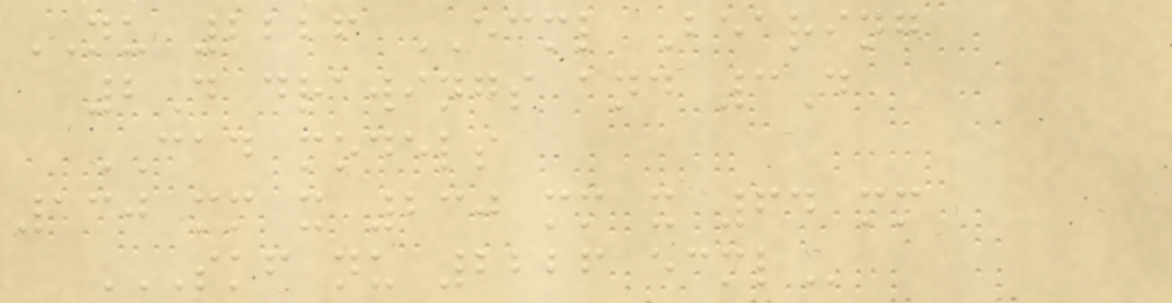NU 2226 ECML Bearing
2D drawings and 3D
CAD models
130 mm x 230 mm x 64 mm
SKF NU 2226 ECML
